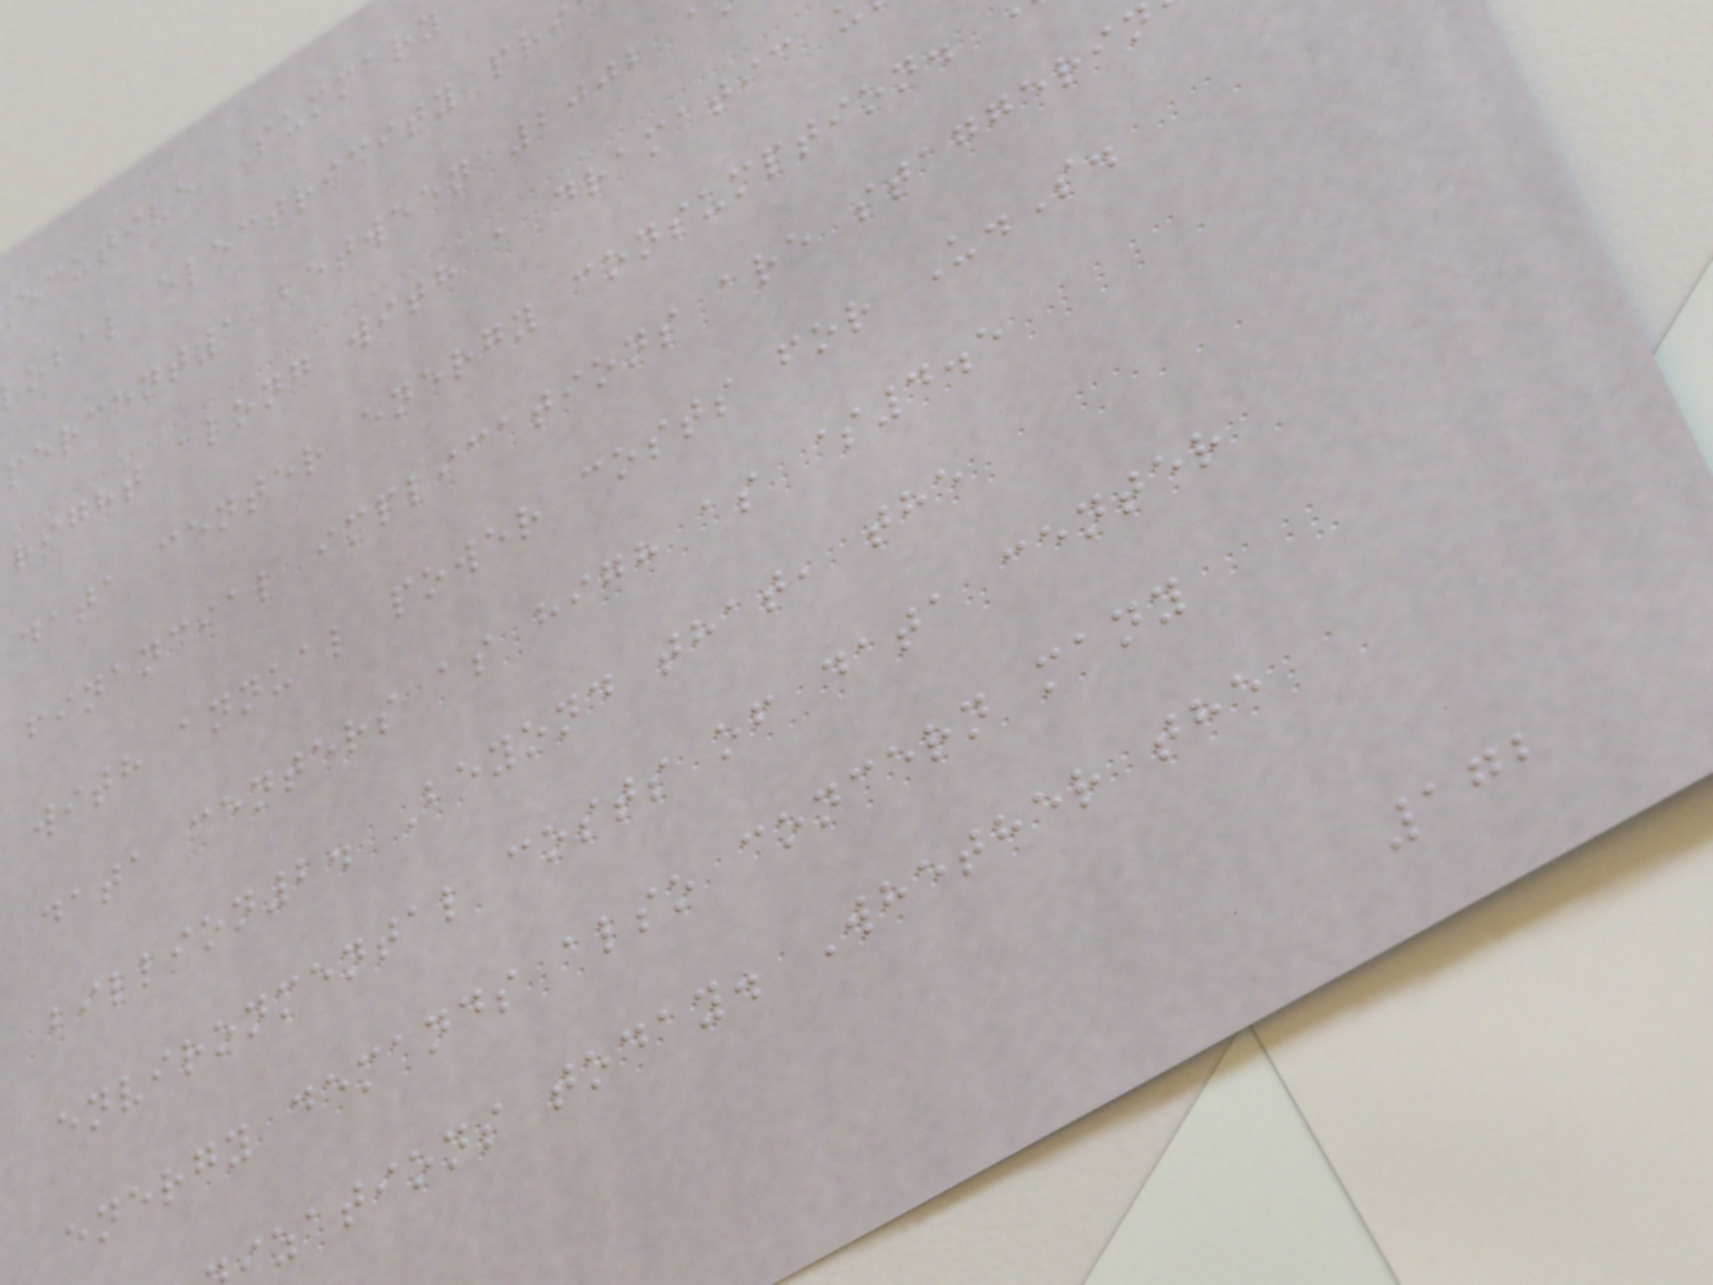ecutive Summary
obal electricity pri
percent1 between 2002
right along with a dramatic
data center energy consumption.
financial implications are staggerin
with annual power costs for U.S.
data centers as high as $4.5
billion2. Beyond that, the
environmental costs of data center
energy demands also concern many
zations today. Whether the
172
